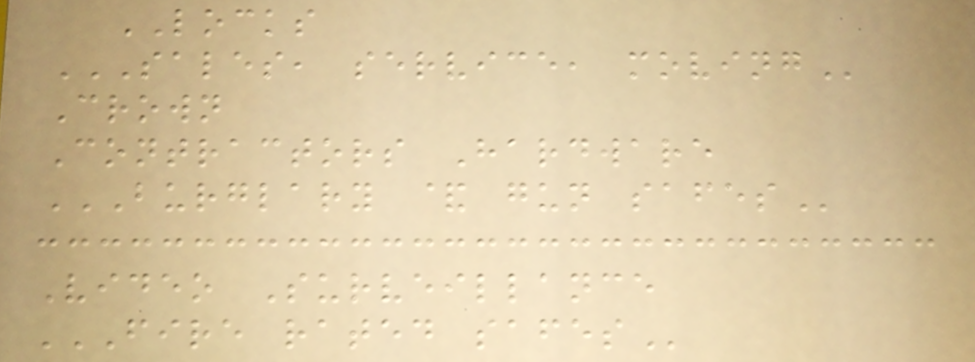LOCKS
SALES, SERVICE, MOVING
Crown
Contractors Hardware
BURGLARY & GUN SAFES
Video Surveillance
FIRE RATED SAFES
